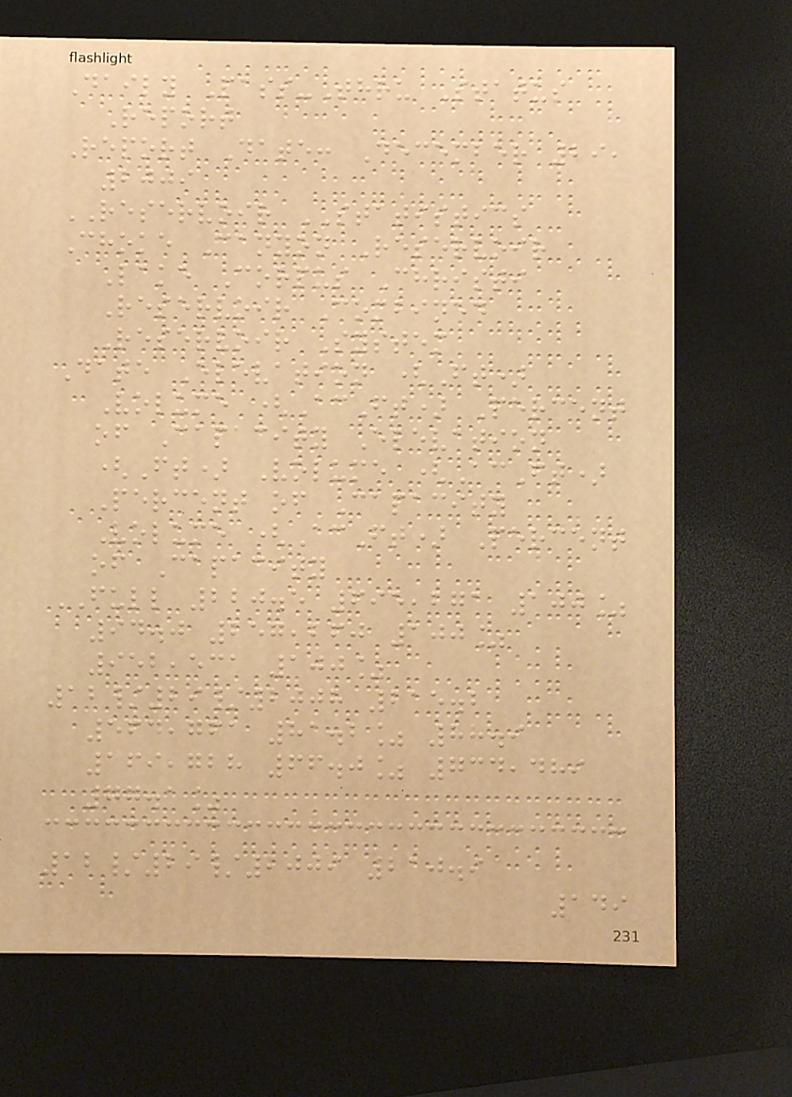Daily Pass-Thru Status
Report
Report Date: December 29,
2009
RESERVOIR STATISTICS
Choke Canyon Reservoir
Lake Corpus Christi
Reservoir Combined
Reservoir System
Date Elevation (Ft)
Volume (AcFt) Percent
of Capacity Elevation
(Ft) Volume (AcFt)
Percent of Capacity
Volume (AcFt) Percent
of Capacity
FULL 220.5 695,271 100%
94.0 257,260 100%
952,531 100%
12/29/2008 215.2
564,761 81.2% 88.9
169,728 66.0% 734,489
77.1%
12/29/2009 210.9
149
